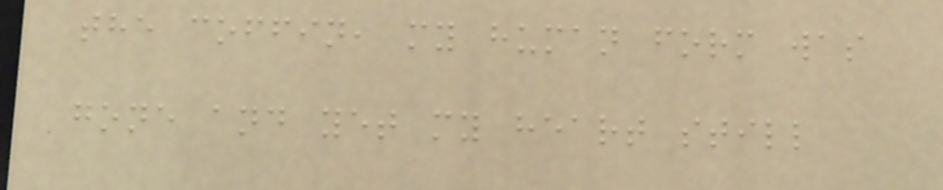the coffin, my human form was
gone and yet my heart still
